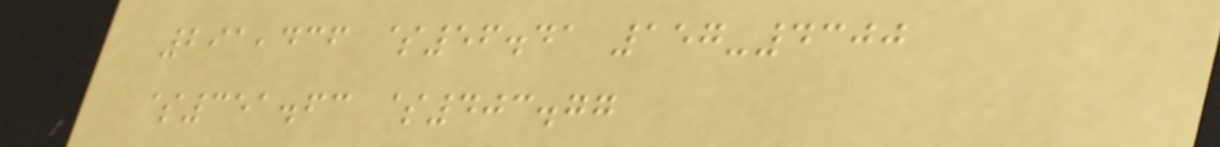291,436 $56.41 157-4300
$351.63 $403.77
